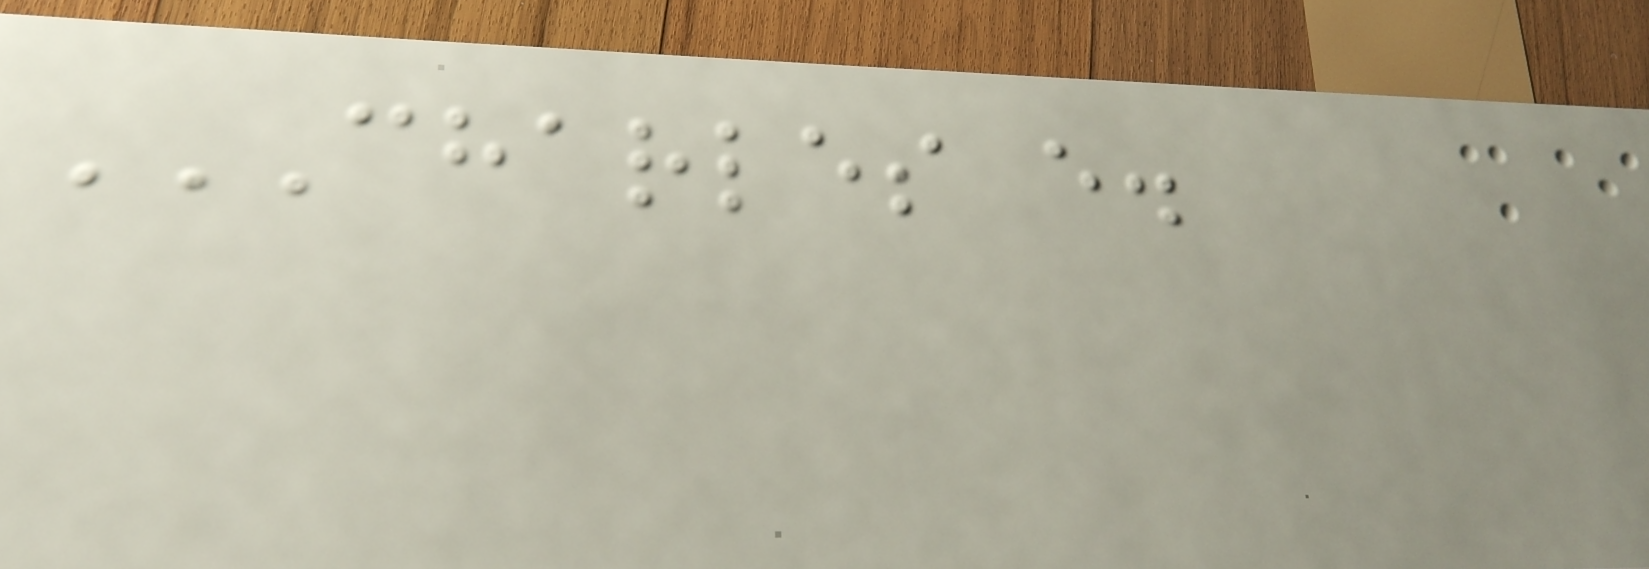CHARLES E.
